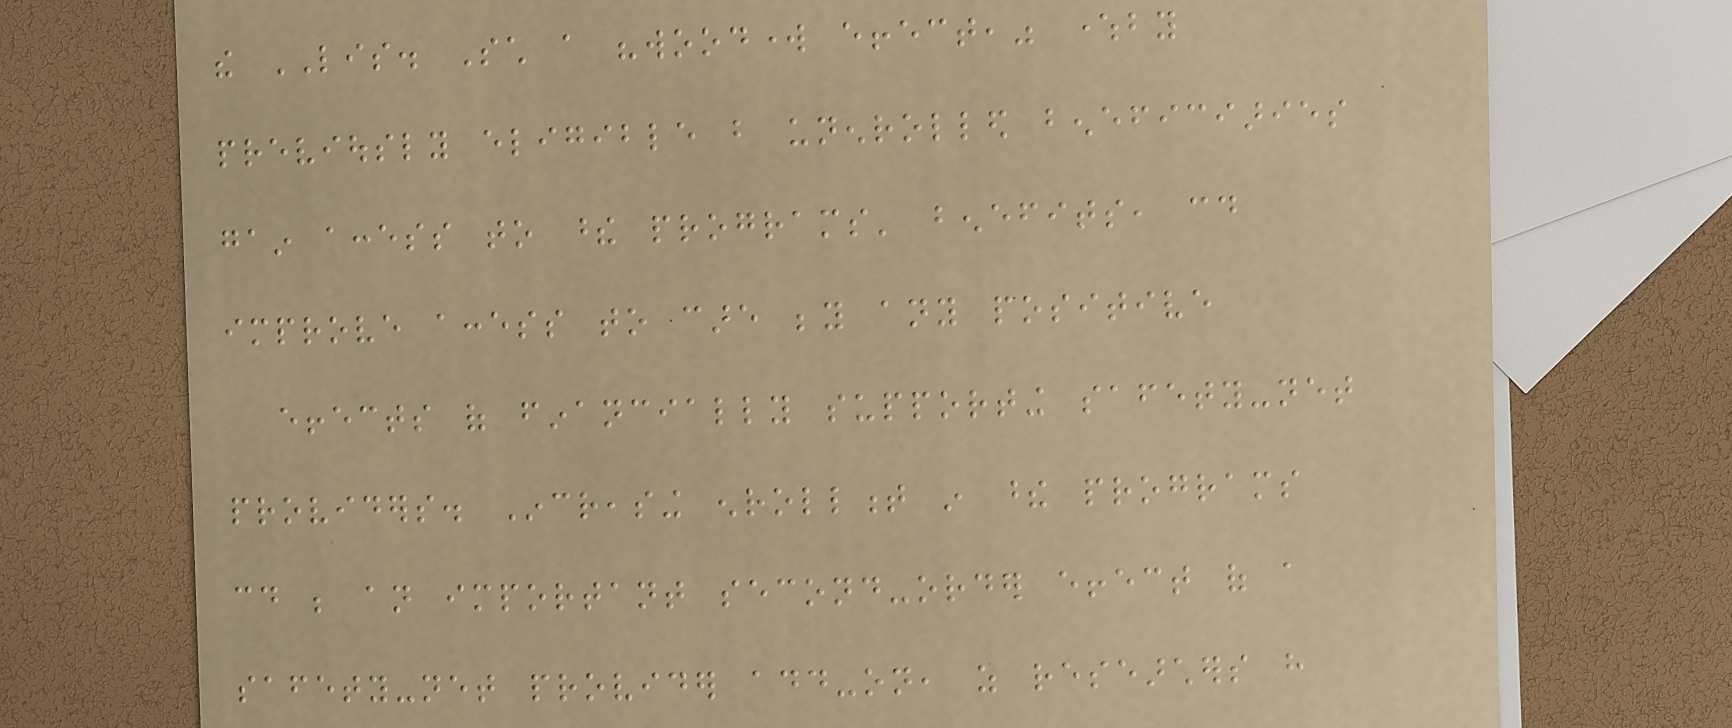the LIS. Such a "woodwork effect," whereby
previously eligible but unenrolled beneficiaries
gain access to these programs' benefits, could
improve access to care beyond any positive
effects of financially supporting safety-net
providers. Increasing enrollment in these programs
could be an important second-order effect of a
safety-net provider add-on, as researchers have
